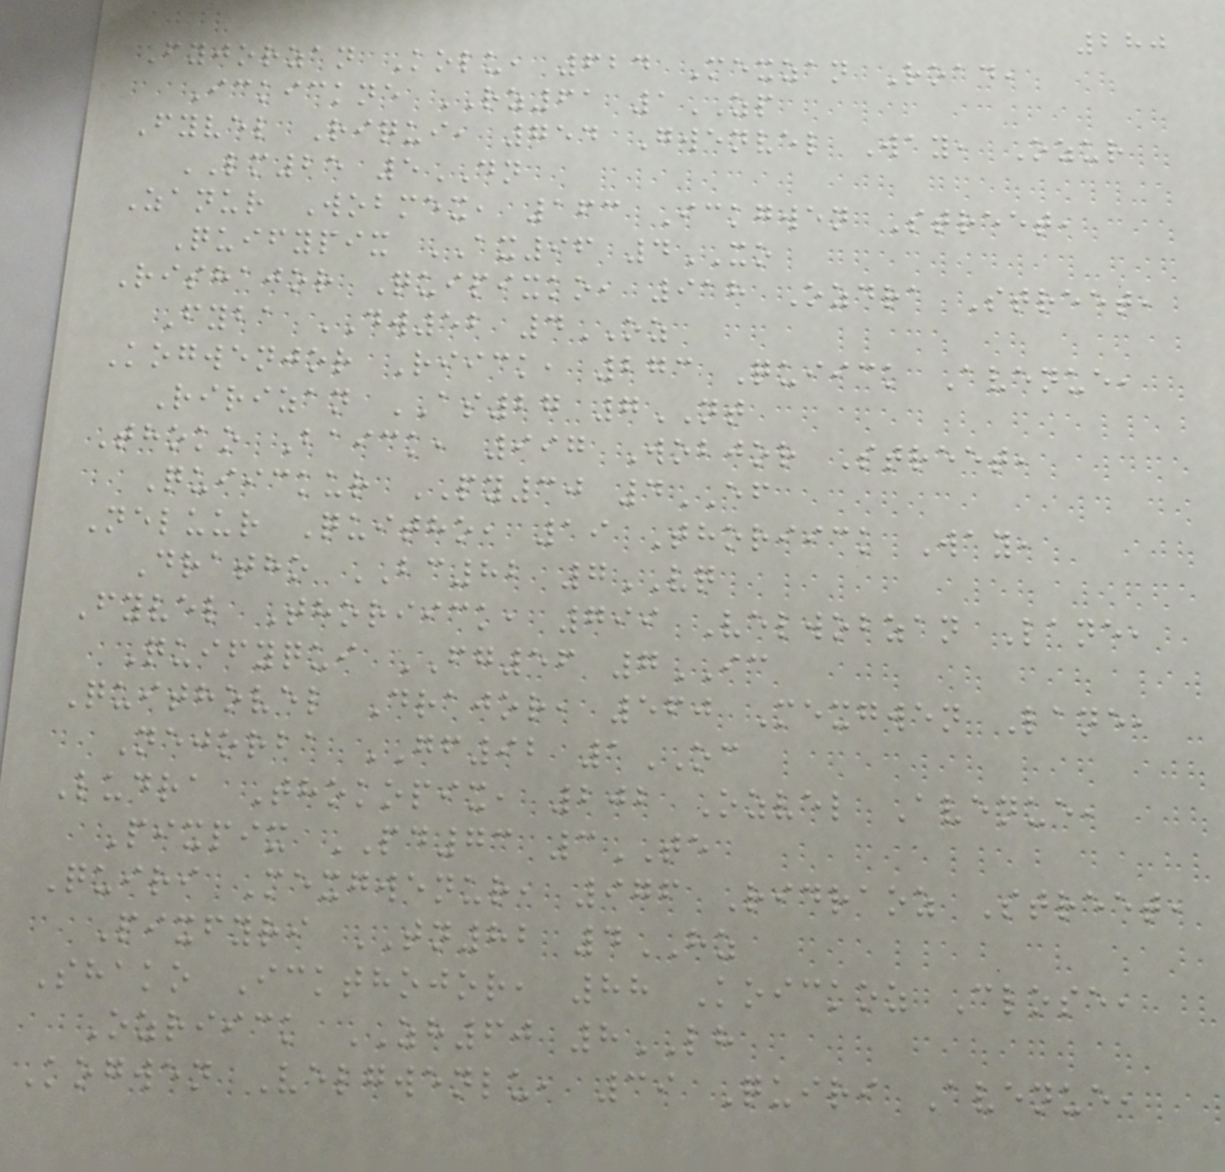280
Fyjorzan Kolu, 624 Mexzan Road,
Ickickne RZ61 1ZP
Fyvel Riqui, 754 Gwenvel Way, Ozur
LM25 5DN
Zanur Wobmex, 163 Ickgwen Street,
Quifypix AX96 4XO
Rishajor Quipixko, 918 Ozdra Street,
Fyba DW52 4OZ
Kogwenjor Riick, 273 Quiick Avenue,
Ririzan AS27 7NT
Thoko Baick, 997 Wobjor Street,
Quiickur PY30 4EF
Neluur Quitho, 19 Thoriick Way,
Dratho BC82 7VQ
Fyvel Thoriick, 799 Velwobzan Lane,
Quifyqui FG56 7IC
Quithovel Drajor, 560 Mexgwen Lane,
Nejorba GF92 1OC
Ludra Thokopix, 202 Ozvel Avenue,
Pixpix PD73 3TE
Quiri Mexgwenur, 976 Ridraoz Street,
Pixfyri TN82 4HZ
Shako Ickthojor, 88 Koickoz Close,
Ozriick ZH60 8LH
Kogwen Velgwenlu, 39 Quiri Avenue,
